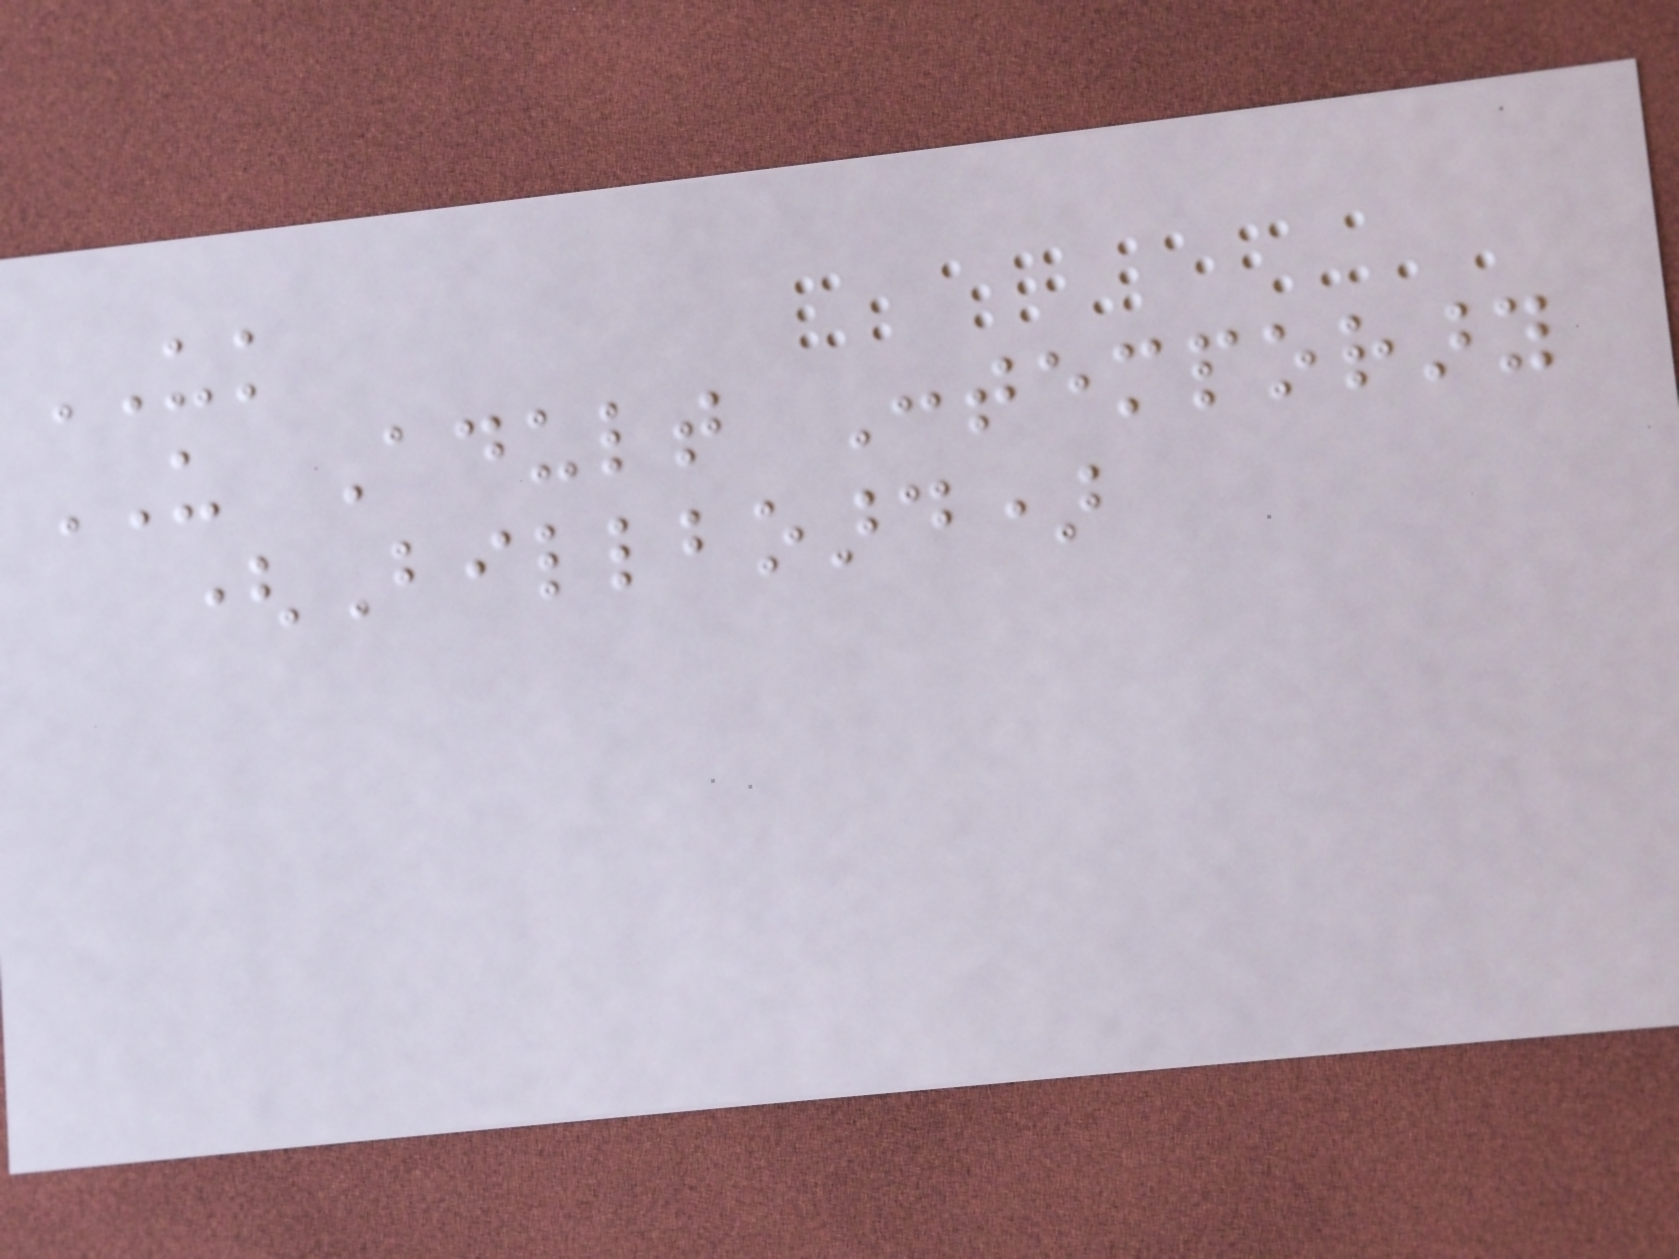UK
US Adult Contemporary
(Billboard)
